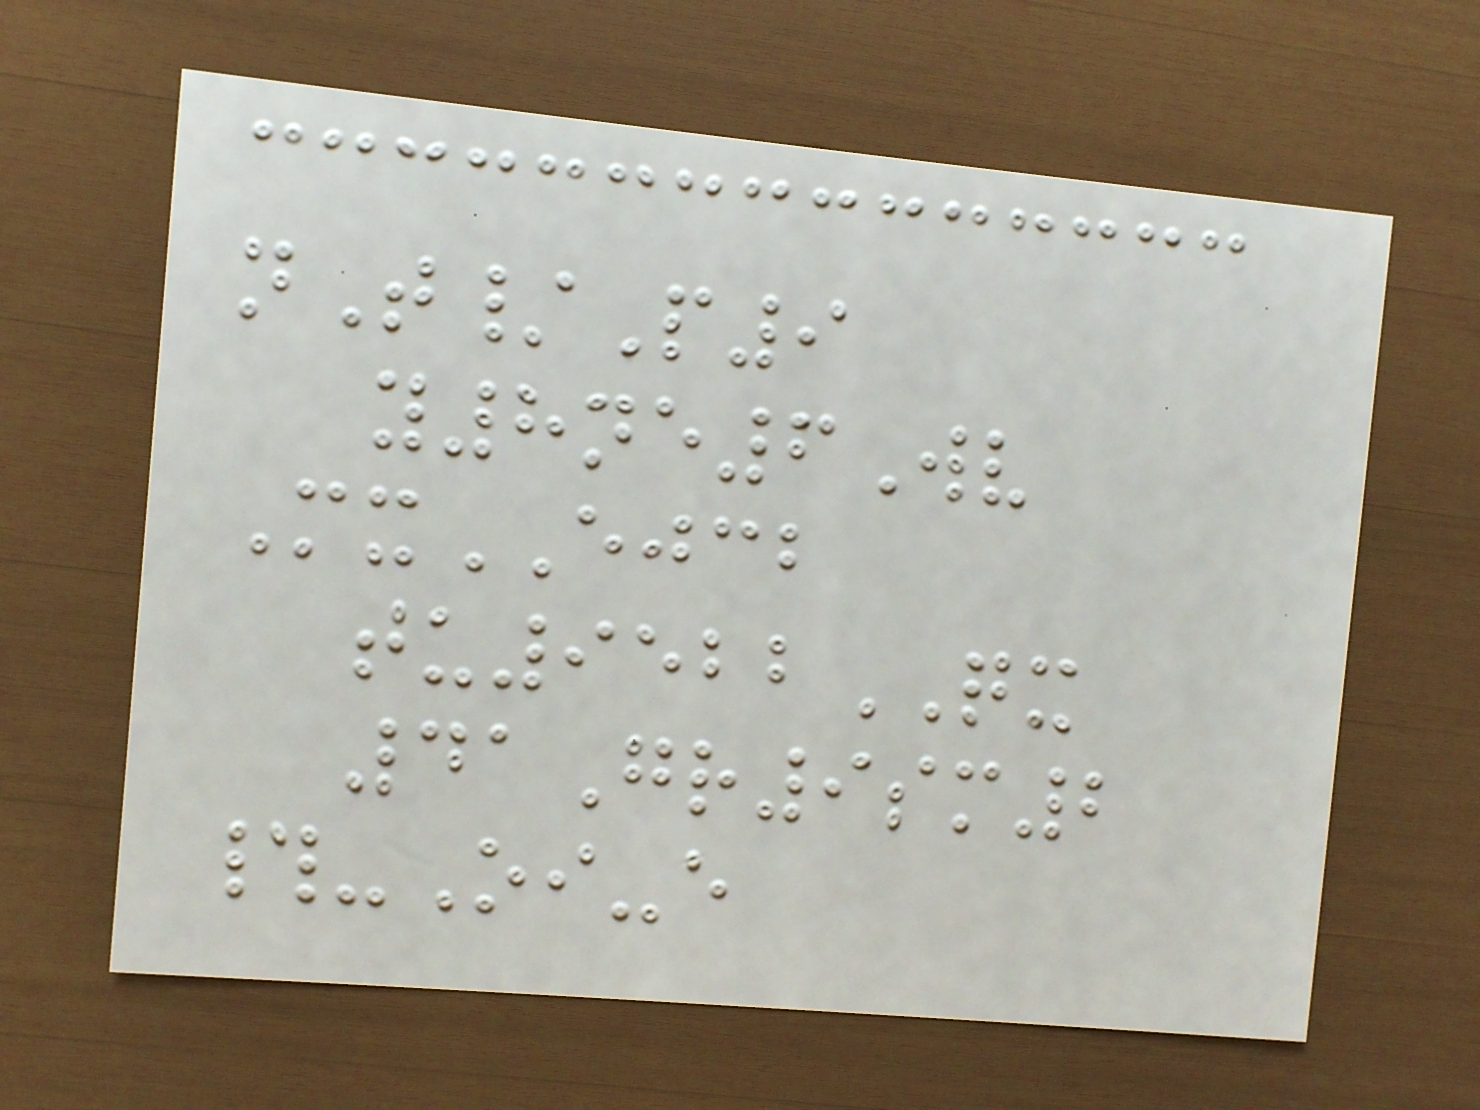nT/P9
y8ne6Wv
MxEJCB
tu9522QX
41Gr9sm2
#-Oi-e
